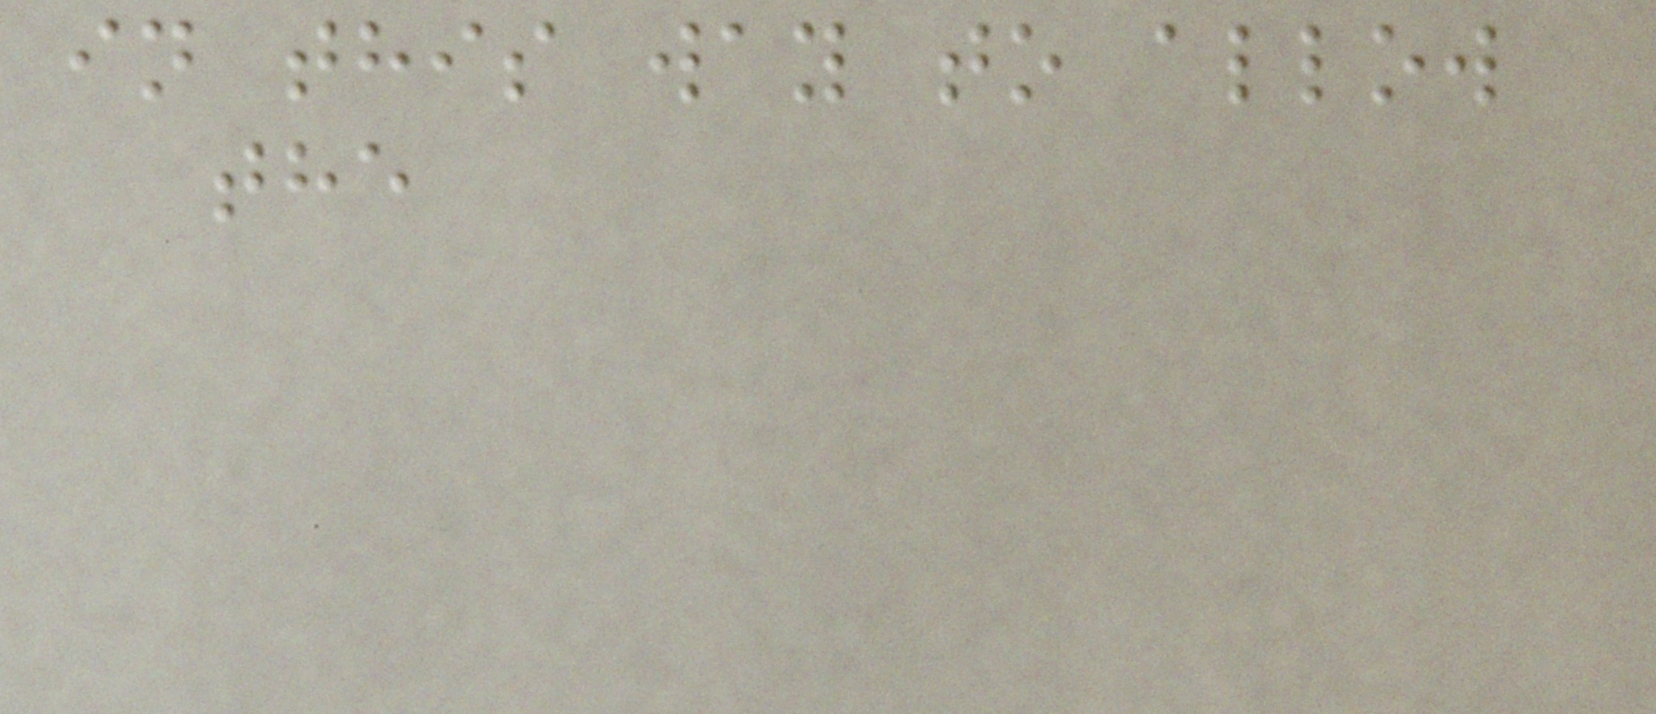in this way to allow
the
